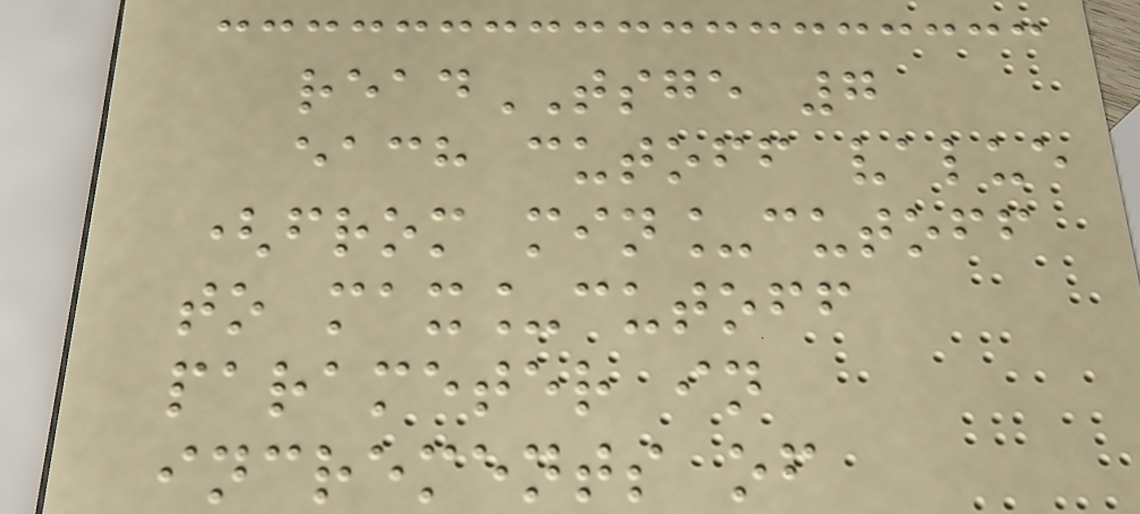readTSGE 7
each cutoff value
(from min_cutoff
to max_cutoff
parameter in
increments of
